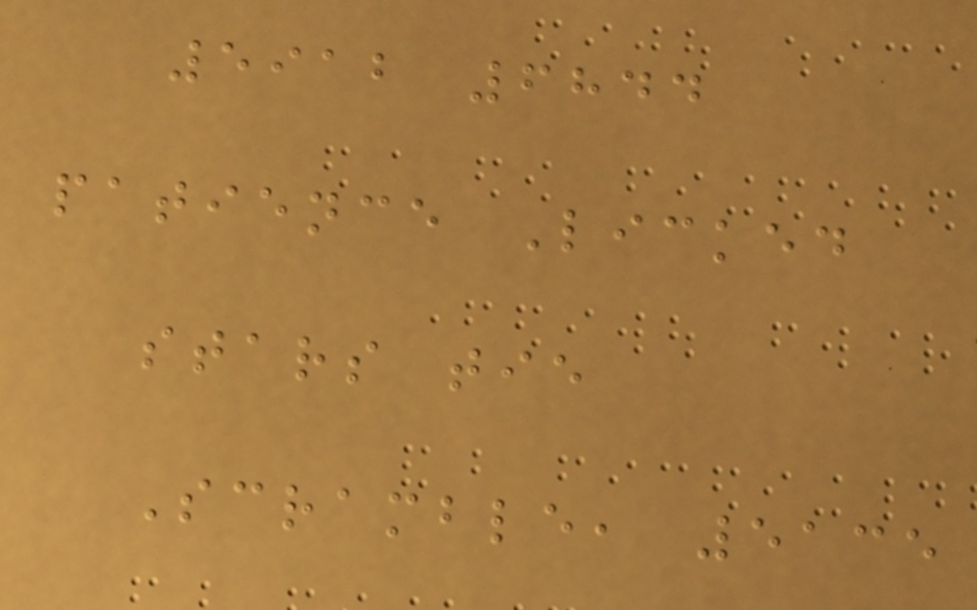5912 6844
patience Licked
stars tie
Scramble, 5135
